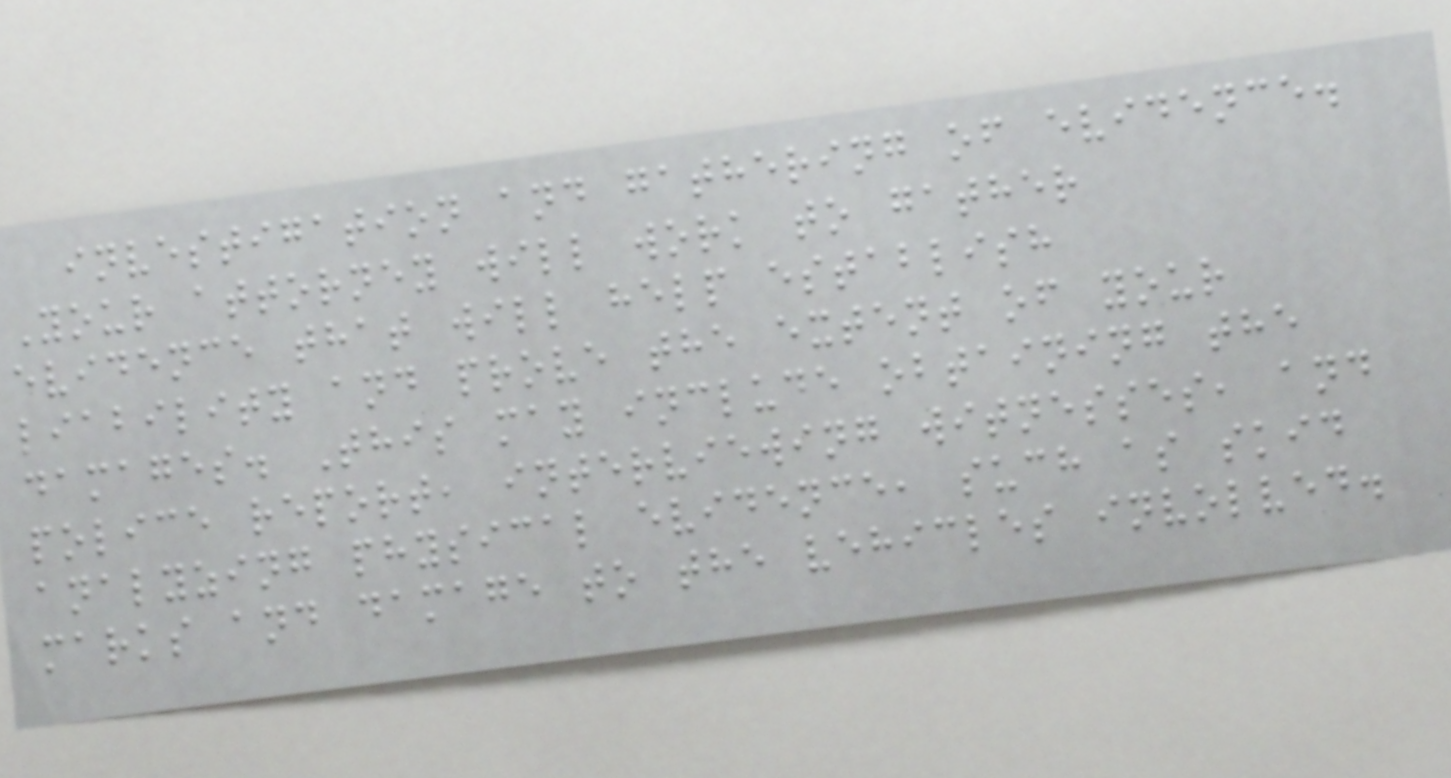investigation and gathering of evidence.
Your attorney will work to gather
evidence that will help establish
liability and prove the extent of your
damages. This may include obtaining the
police report, interviewing witnesses, and
analyzing physical evidence, such as skid
marks and damage to the vehicles involved.
